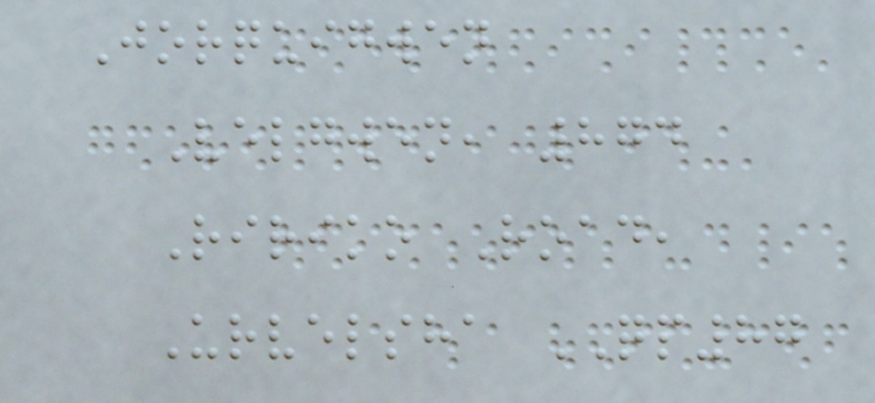Jorquigwen
Velgwen, 874
Ririko Road,
Urvelsha QP87
